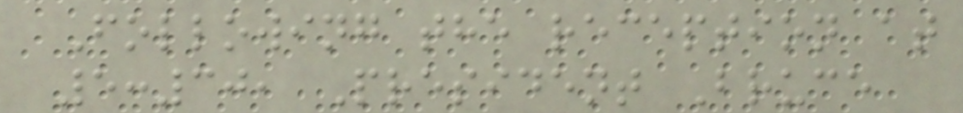Following the reception at
5:30, President Bruce
